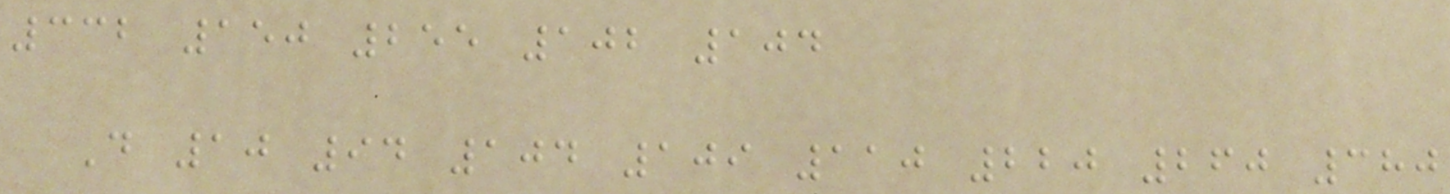332 150 255 102 104
D 10 94 104 109 110 220 260 380
